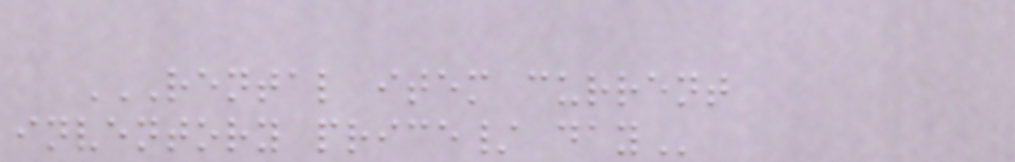RENTAL ITEM CURRENT
INVENTORY PRICE/ DAY
